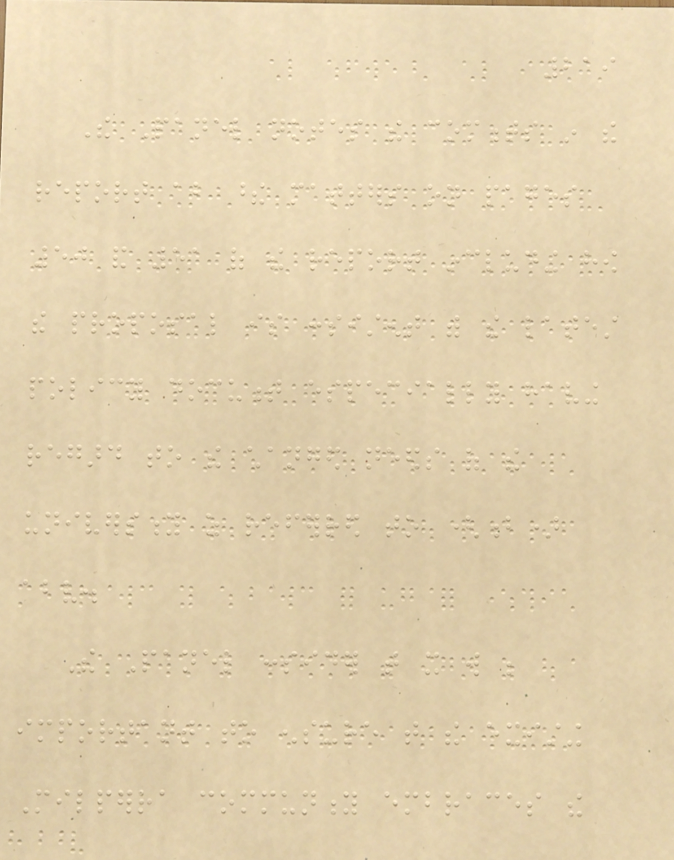219
The Panel notes the comments in the
report about these matters on pages
50 and 51 of the report including how
the proposal is consistent with the latest
policy document especially having
regard to the changed needs of the
university as referred to (b)
above.
The Panel consider that it will be
important to ensure that the existing
Milperra community embraces the
